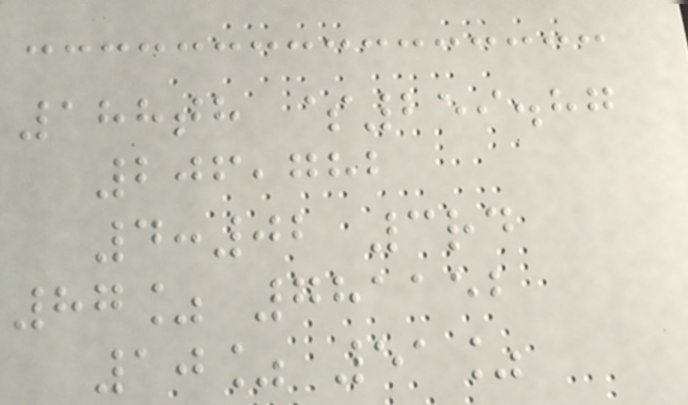188th $259.87
206,782
4:02 3rd
87% 781152
10% 51%
